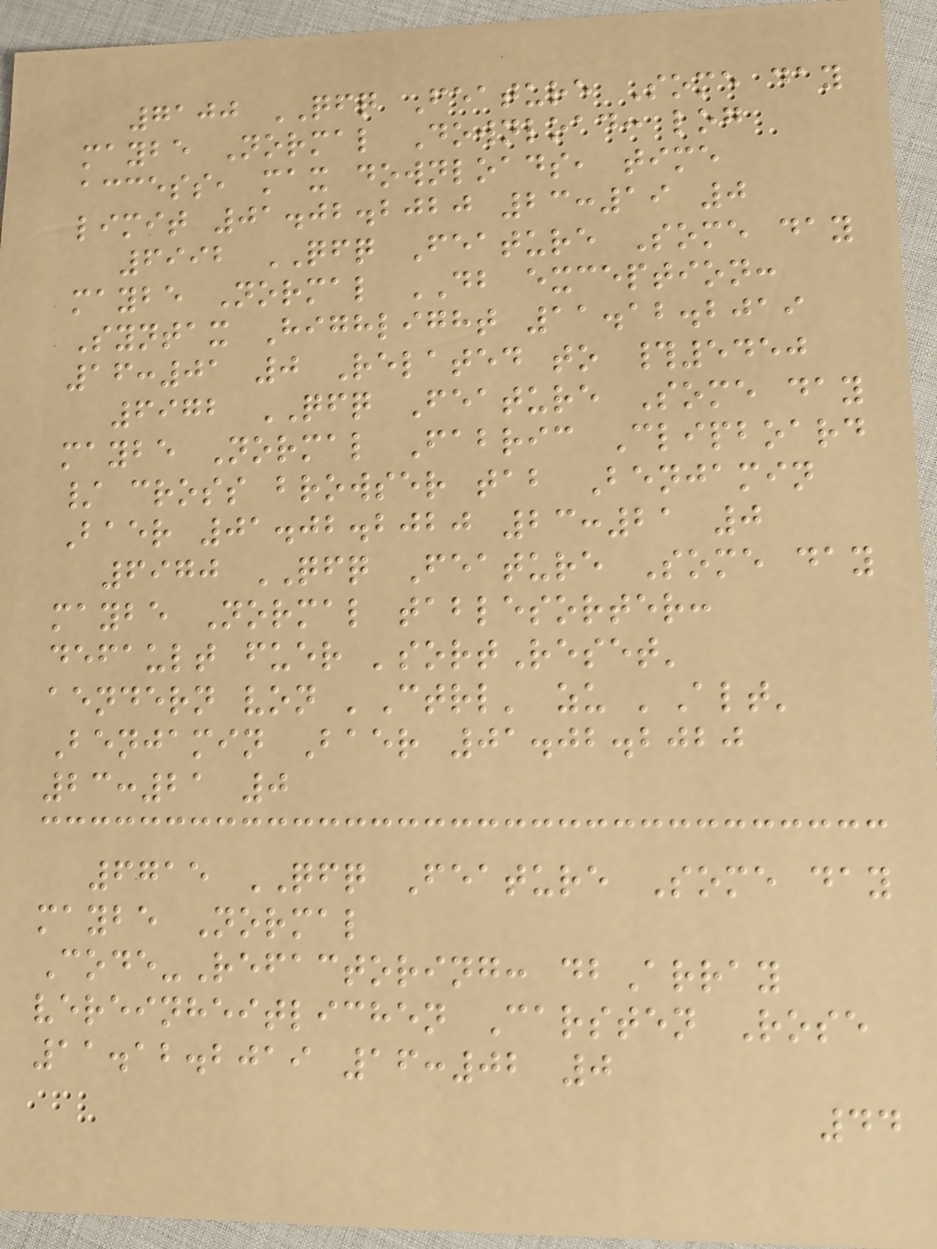7100 QFQ Feature Some day
maybe Normal Download: log
access, max downloads, time
limit 01.02.2020 23:19 0
6992 QFQ Feature Some day
maybe Normal DB exception:
Syntax Highlight 11.12.2019
16:01 0 Related to #5450
6972 QFQ Feature Some day
maybe Normal Fabric Clipboard
/ cross browser tab Benjamin
Baer 01.02.2020 23:21 0
6970 QFQ Feature Some day
maybe Normal tablesorter:
default fuer 'sortReset'
aendern von 'Ctrl' zu 'Alt'
Benjamin Baer 01.02.2020
23:21 0
6715 QFQ Feature Some day
maybe Normal
Code-Refactoring: dbArray
vereinheitlichen Carsten Rose
11.12.2019 16:02 0
44
